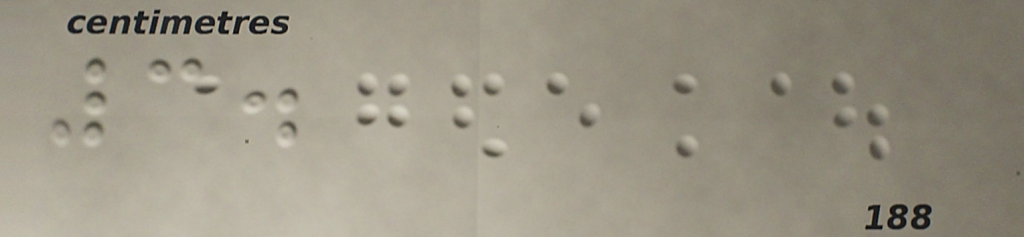3.
